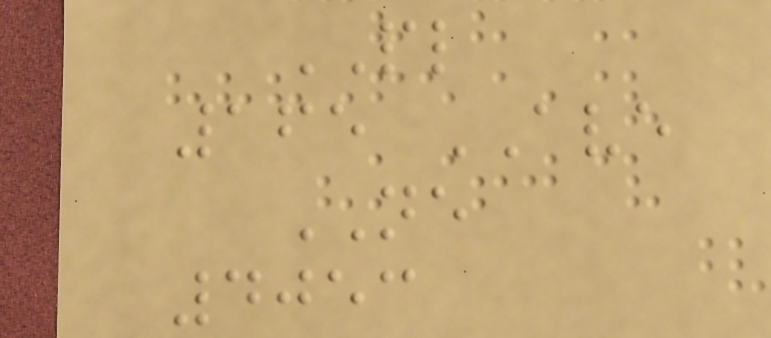PL
165 AVE
NE
4053
